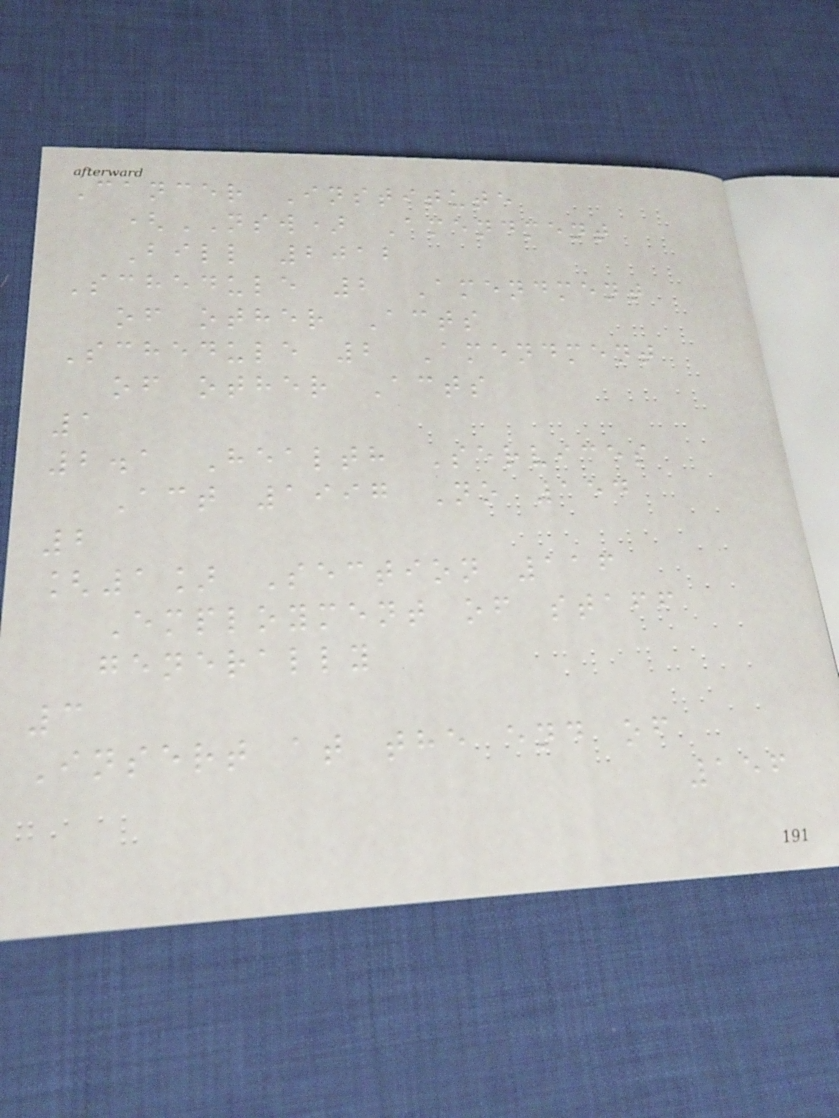Cancer Institute
(NSW) Amendment
Bill 2012
Schedule 2 Amendment
of other Acts
Schedule 2 Amendment
of other Acts
1
2.1 Health Services
Act 1997 No 154
2
[1] Section 116
Employment of staff
generally
3
Insert at the end of
156
